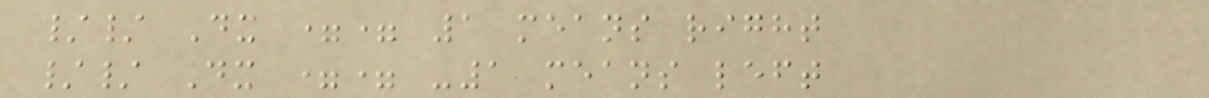// Dx == 1 means right
// Dx == -1 means left
